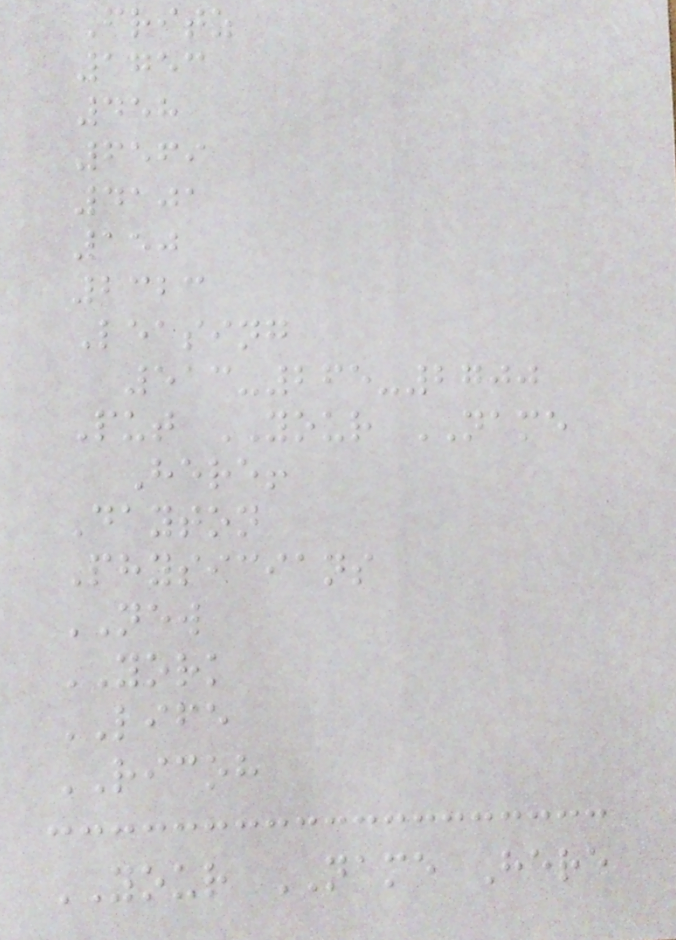Fritz
1753
458
6569
4101
150
2323
Leasing
513-265-2700
Put YOUR NAME
Here!
Dayton
Physicians
NEW
YORK
LIFE
RICOH
YOUR NAME Here
